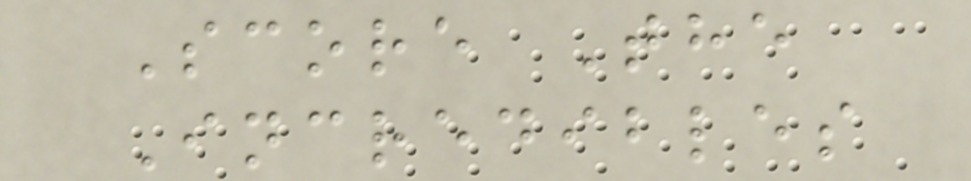Score The
Incredibles
